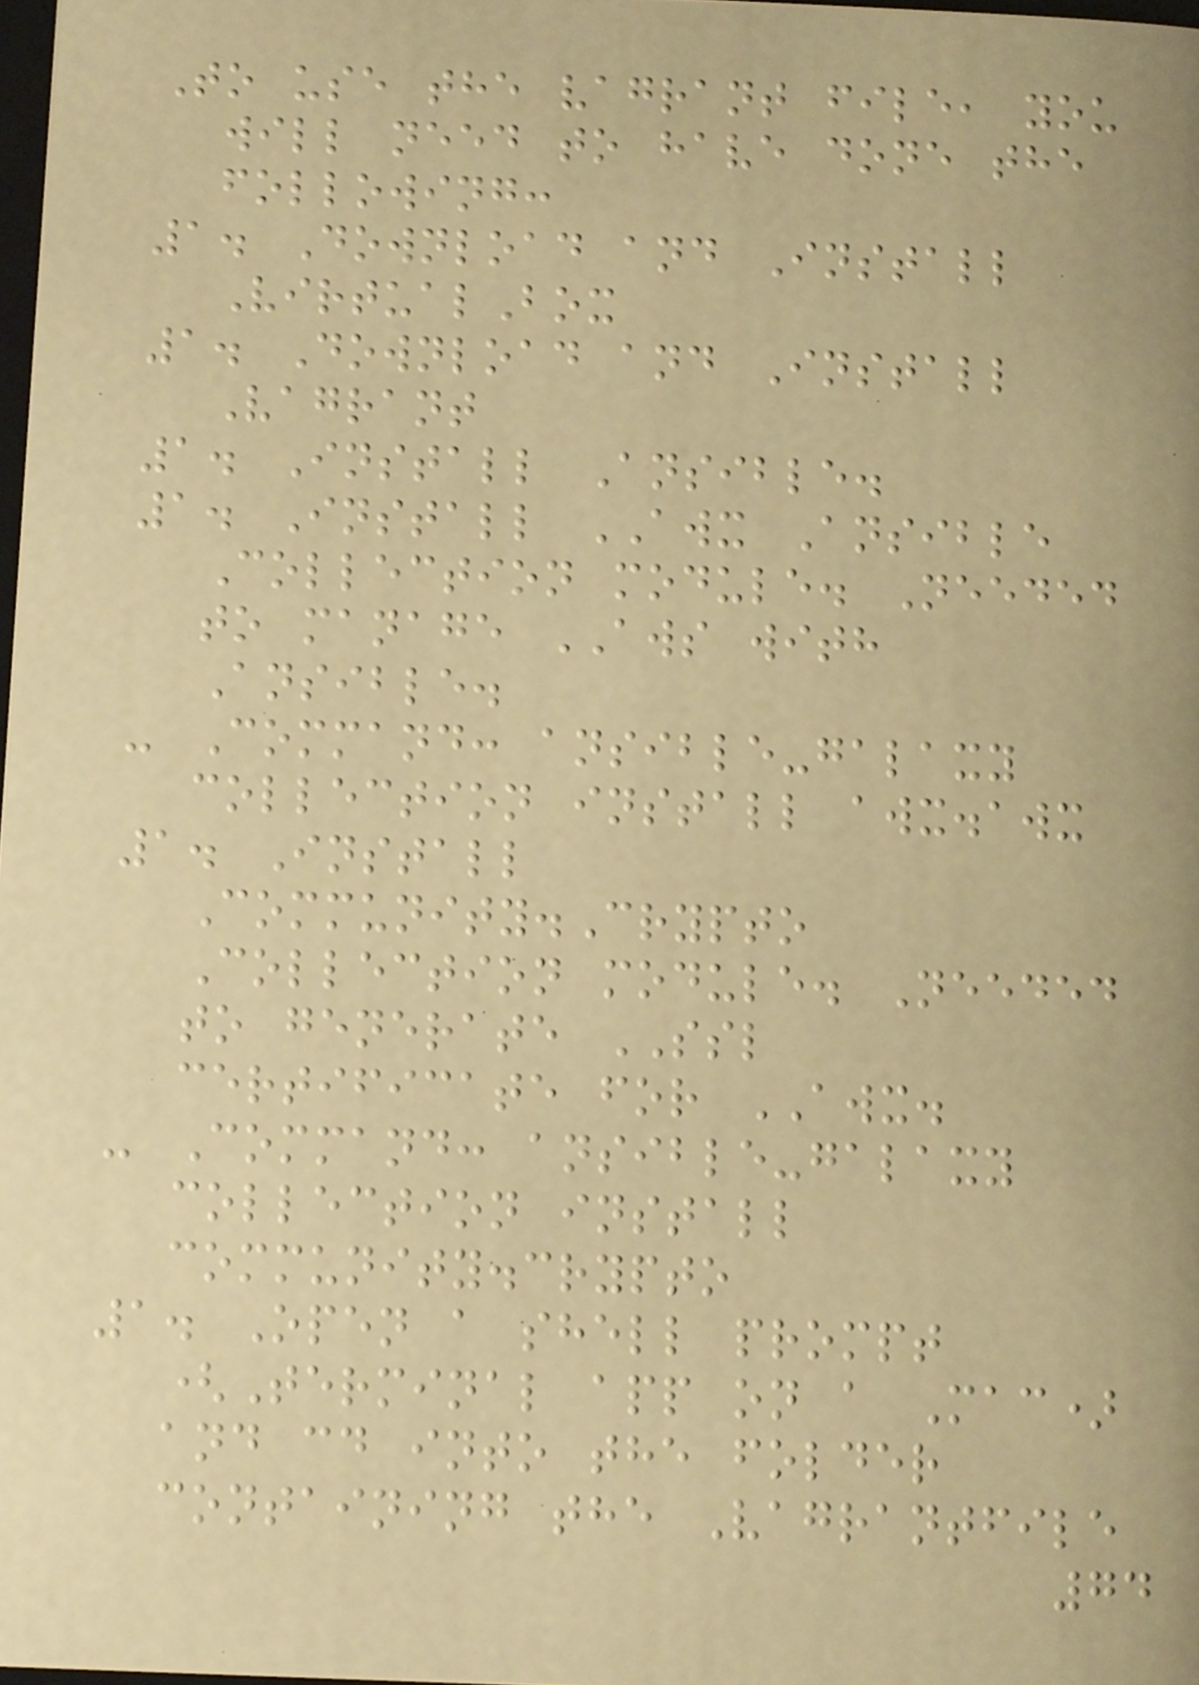To use the vagrant file, you
will need to have done the
following:
1. Download and Install
VirtualBox
1. Download and Install
Vagrant
1. Install Ansible.
1. Install AWX Ansible
Collection module. Needed
to manage AWS with
Ansible.
- Command: ansible-galaxy
collection install awx.awx
1. Install
Community.Crypto
Collection module. Needed
to generate SSL
certificate for AWX.
- Command: ansible-galaxy
collection install
community.crypto
1. Open a shell prompt
(Terminal app on a Mac)
and cd into the folder
containing the Vagrantfile
74
